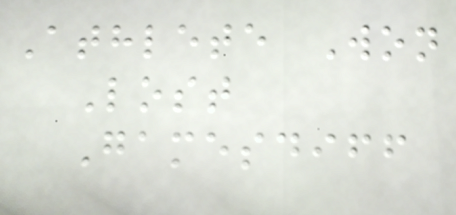Athlete Won
Lost
Gamesdiff
